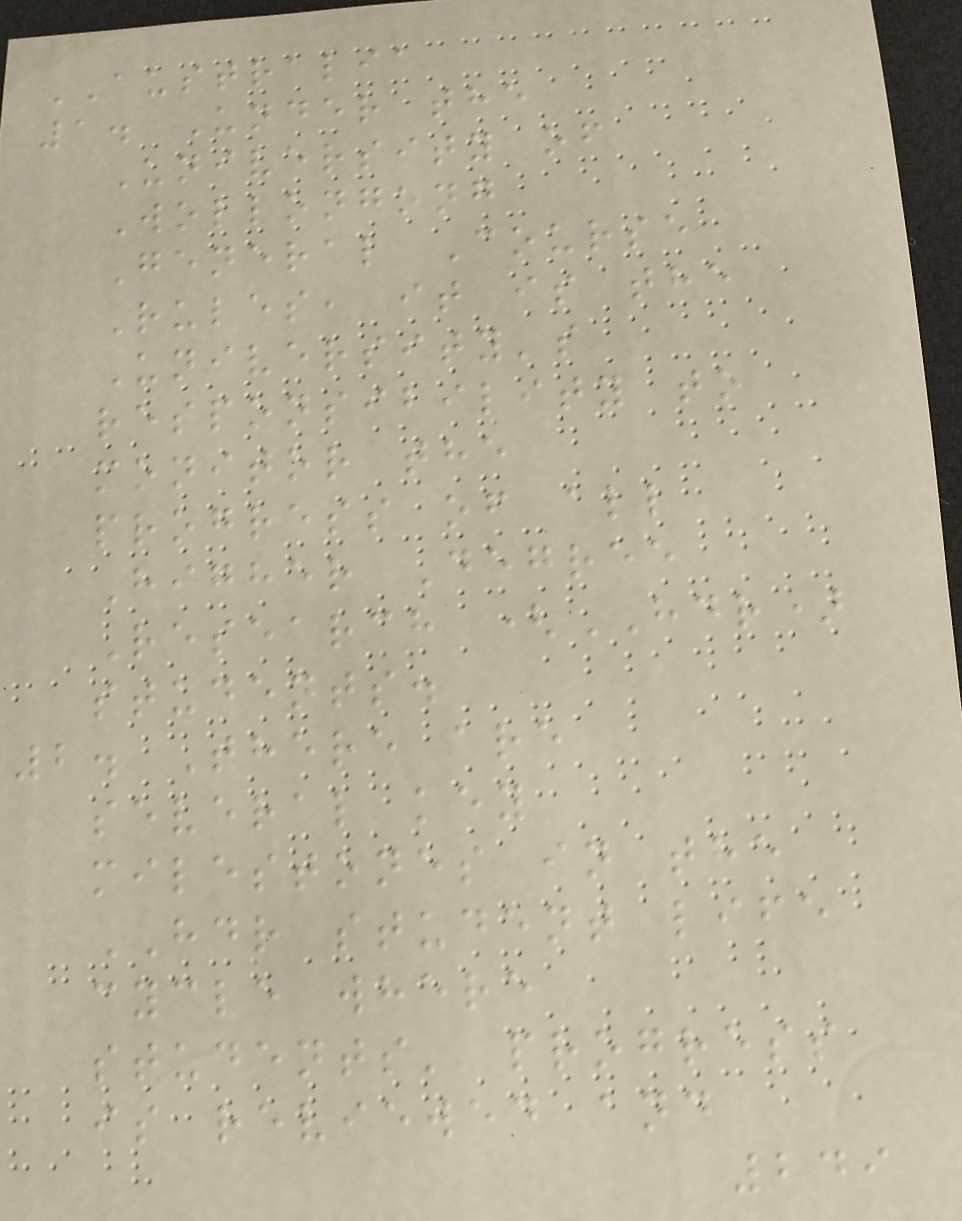AUSTRALIA
1. Under the
University of
Wollongong
General Course
Rules, it is the
University's
responsibility to
monitor the
progress of all
Higher Degree
Research (HDR)
students.
2. There are
several key
milestones in the
HDR student life
cycle where
students' progress
is reviewed and
249
